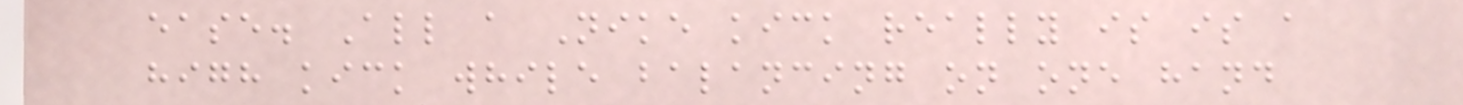ease. All a Nike kick really is is a
high kick while balancing on one hand
